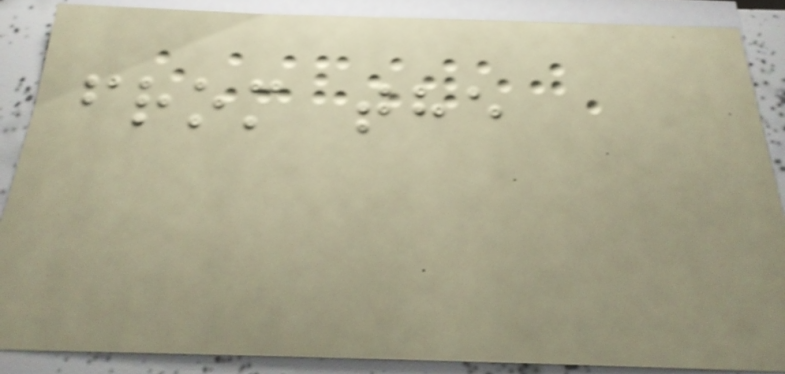from the
